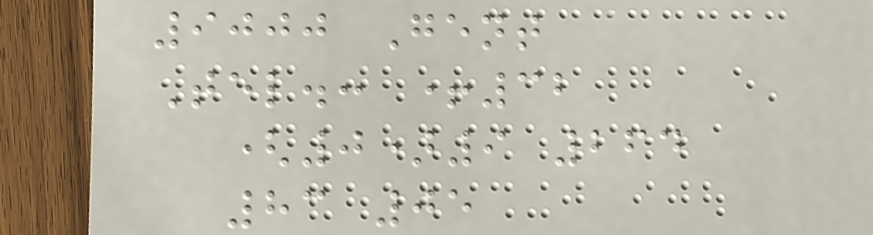9000 Gent
Tel.: +32
(0)9 264
83 05
